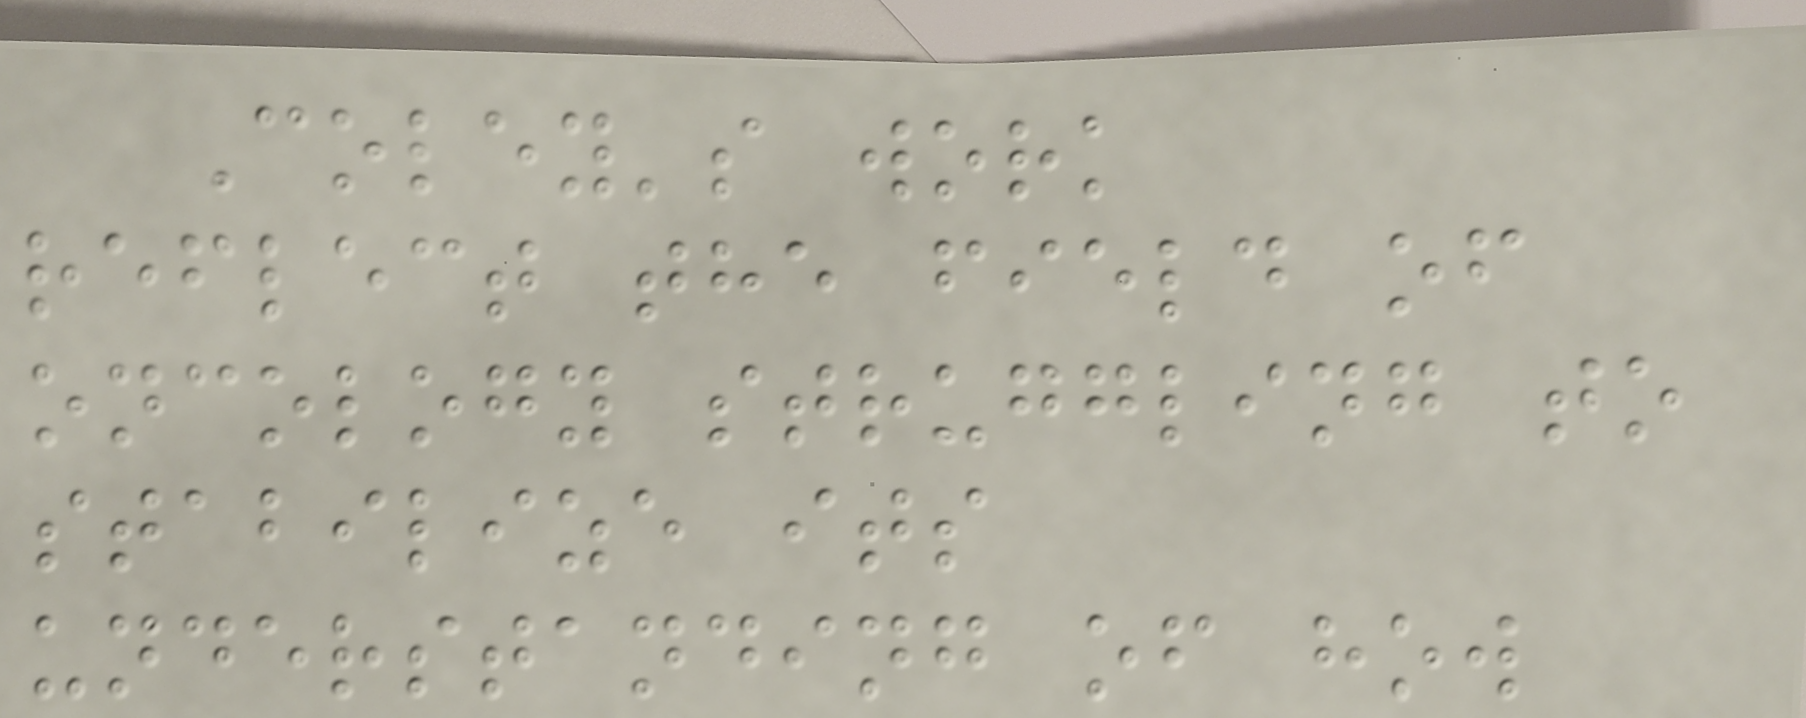Coley's work
reflect the field of
oncology struggling to
stabilize its
understanding of how
